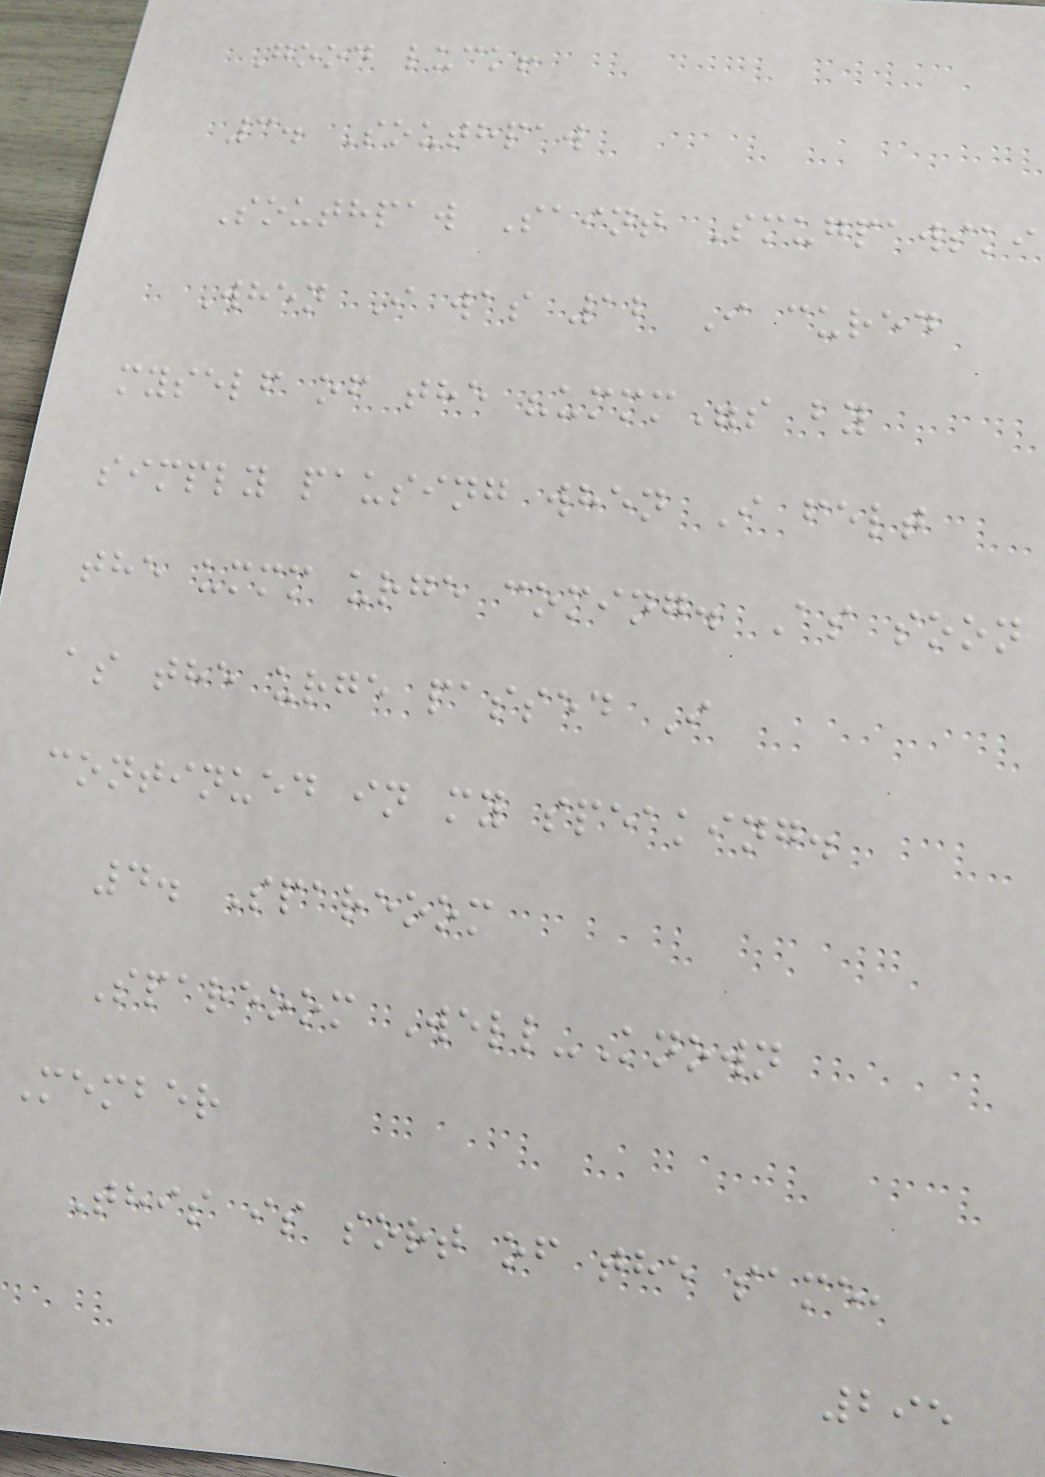Good luck!
3. Southpaw
Southpaw Saint Smugpawski
When I was 12 I cured
myself of the "ummm"s by
simply pausing when I felt
the ummm urge coming. As soon
as the urge passed I
continued in my speaking.
4. Spareoom
Spareoom Well-Known
Member
This is sort of the same,
295
